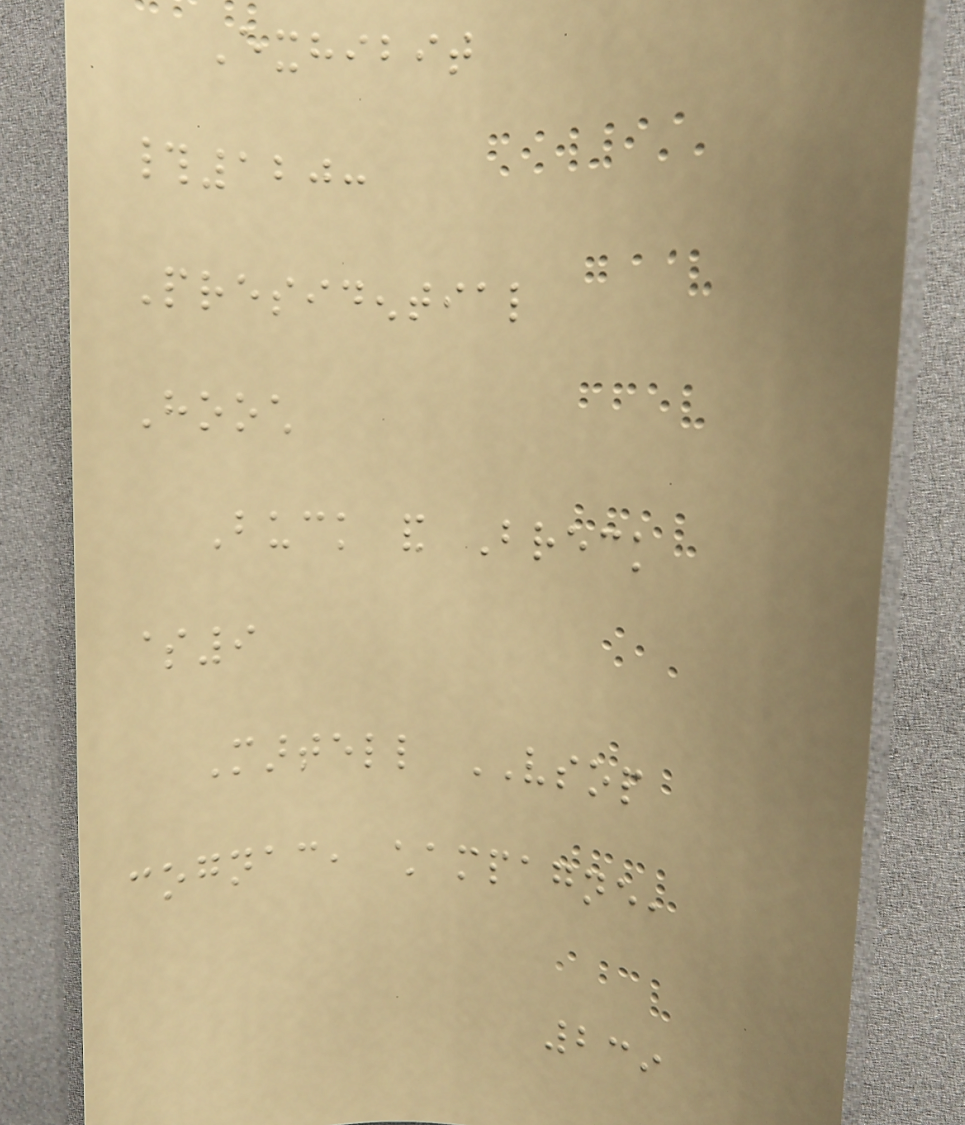Exhibit
#120:
Presidential
Hooch
Buck and Breck
$9
Martell VSOP
cognac, champagne,
239
